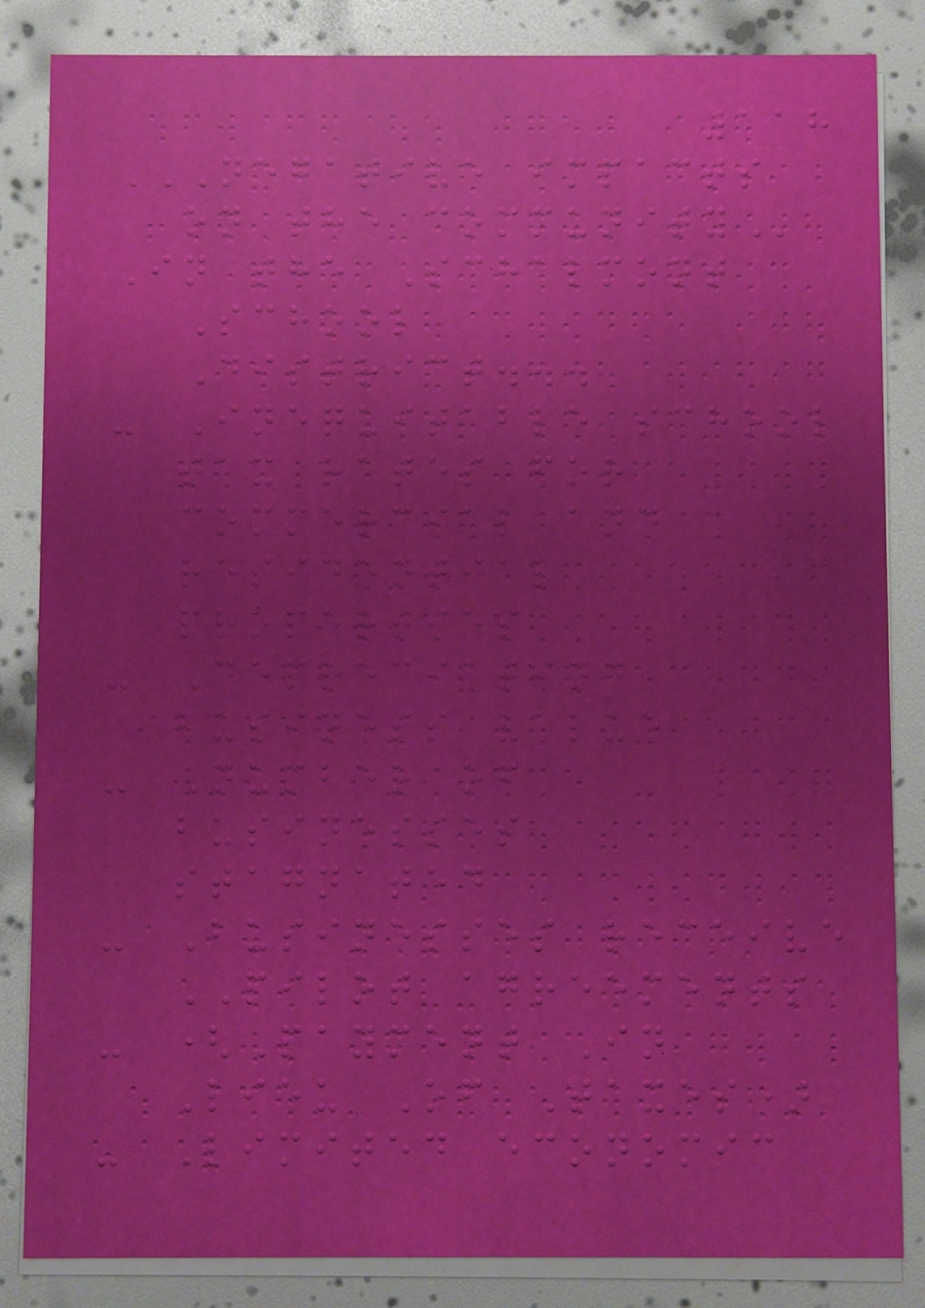118
NEGATIVE IMPACTS
ON THE COMMUNITY
In the Schalmont
School
District...
- Inequitable school
tax rates for
commercial and
residential
properties
- Depreciating
business value
- Number of
businesses
stagnated
- Businesses receive
PILOT agreements
- (Payment In
Lieu Of Taxes)
- Limited economic
